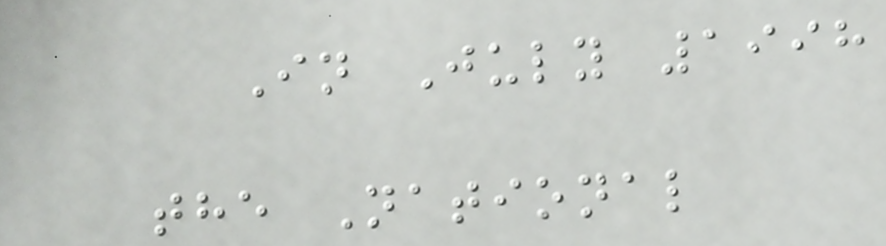In July 1998
the National
